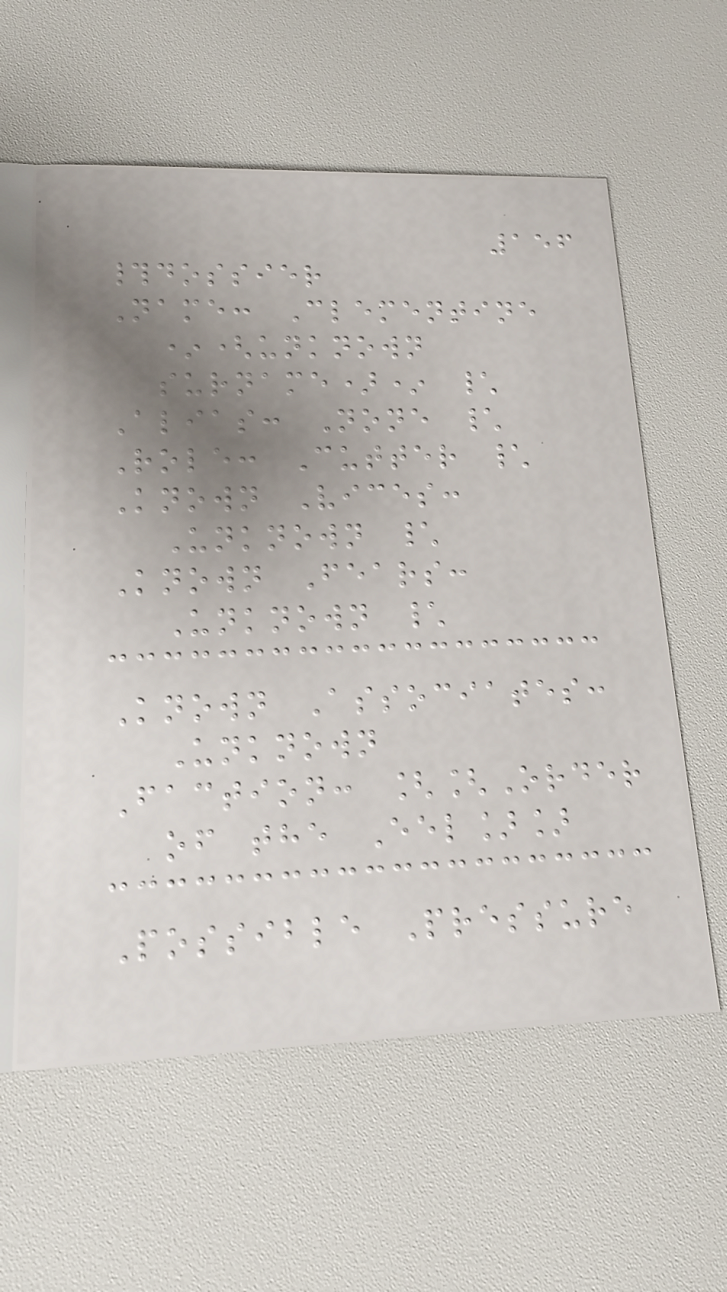156
#dossier
Name: Clementine
*(unknown
surname)* \
Alias: None \
Role: Cutter \
Known Vices:
Unknown \
Known Fears:
Unknown \
Known Associates:
Unknown
Faction: [[Order
of the Eel]]
Possible Pressure
